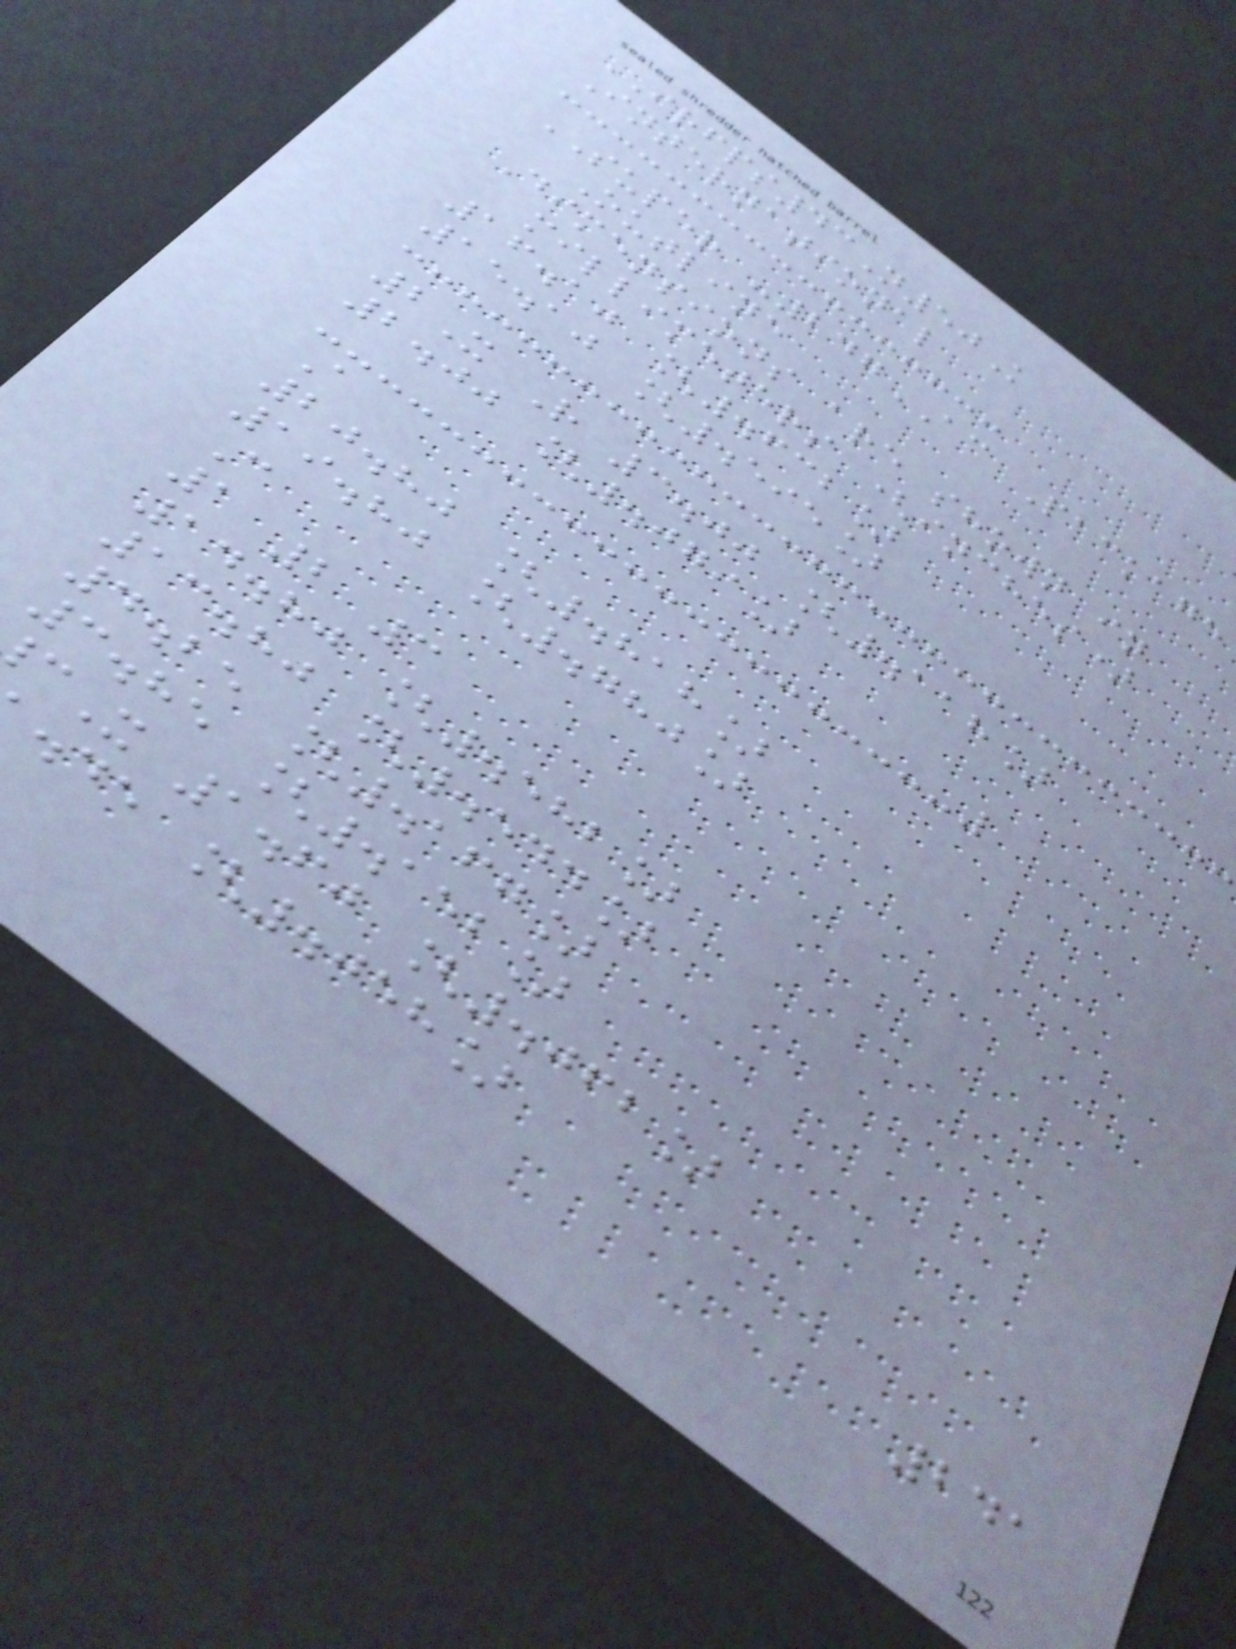IRFPS43N50K
International
SUPER -247AC Package
Outline
Dimensions are shown in
millimeters (inches)
16.10 [.632]
15.10 [.595]
2X R 3.00 [.118]
2.00 [.079]
A
20.80 [.818]
19.80 [.780]
C
1 2 3
14.80 [.582]
13.80 [.544]
4.25 [.167]
3.85 [.152]
X 1.60 [.062]
.de [.058]
241
